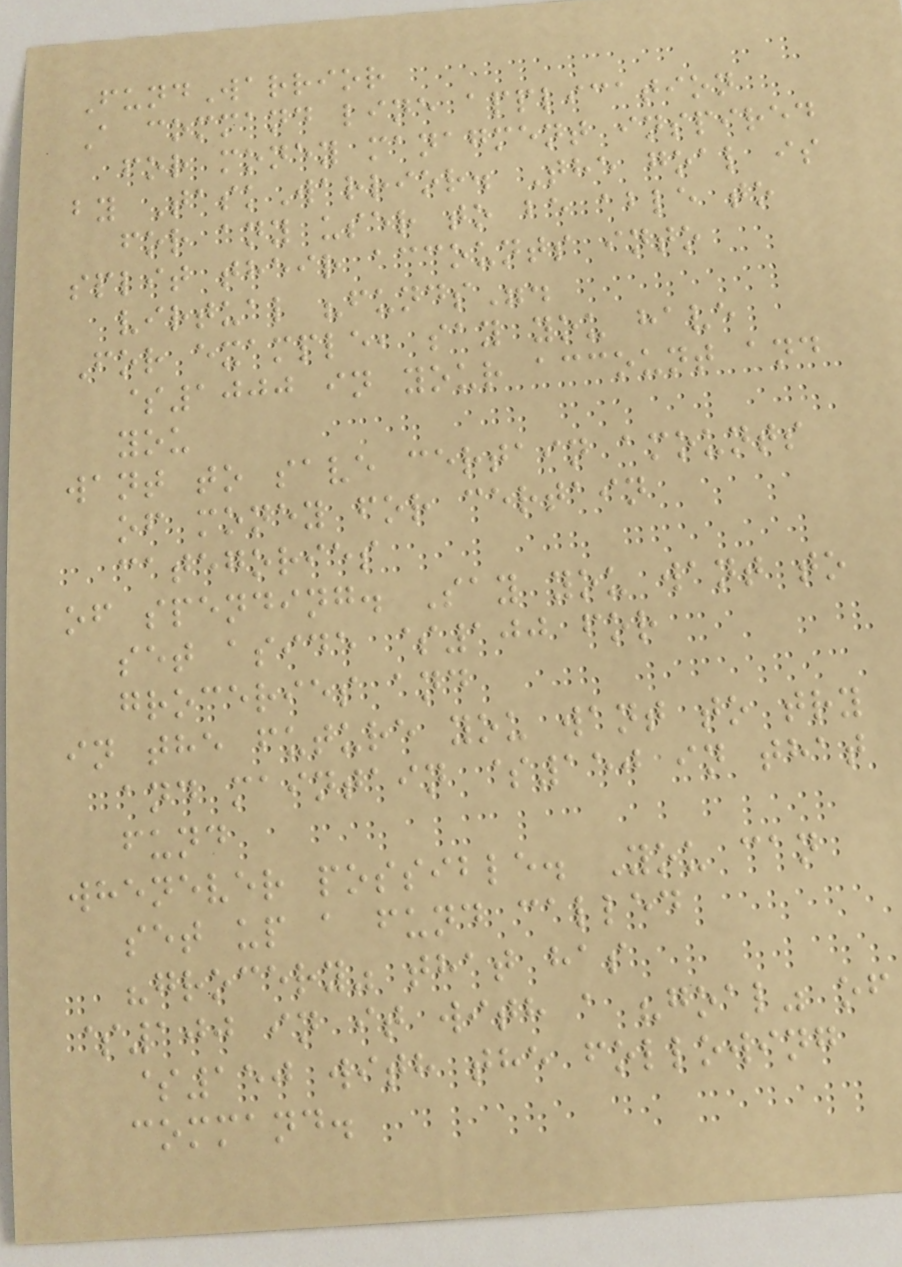FundWarrior
A command line application
for money managment inspired
by TaskWarrior. The goal is
for any user to be able to
split their accounts into
virtual "funds".
For example, say you have
$1000 in your account and
you
want to save certain amounts
of money for certain
categories
of spending. Say you want to
set aside $100 for
groceries and
in the future you want to try
and maintain $150 in that
fund
whenever possible. You can
set up a fund called
"grocery" that has
$100 in it with a "goal" of
$150 with the following
command.
